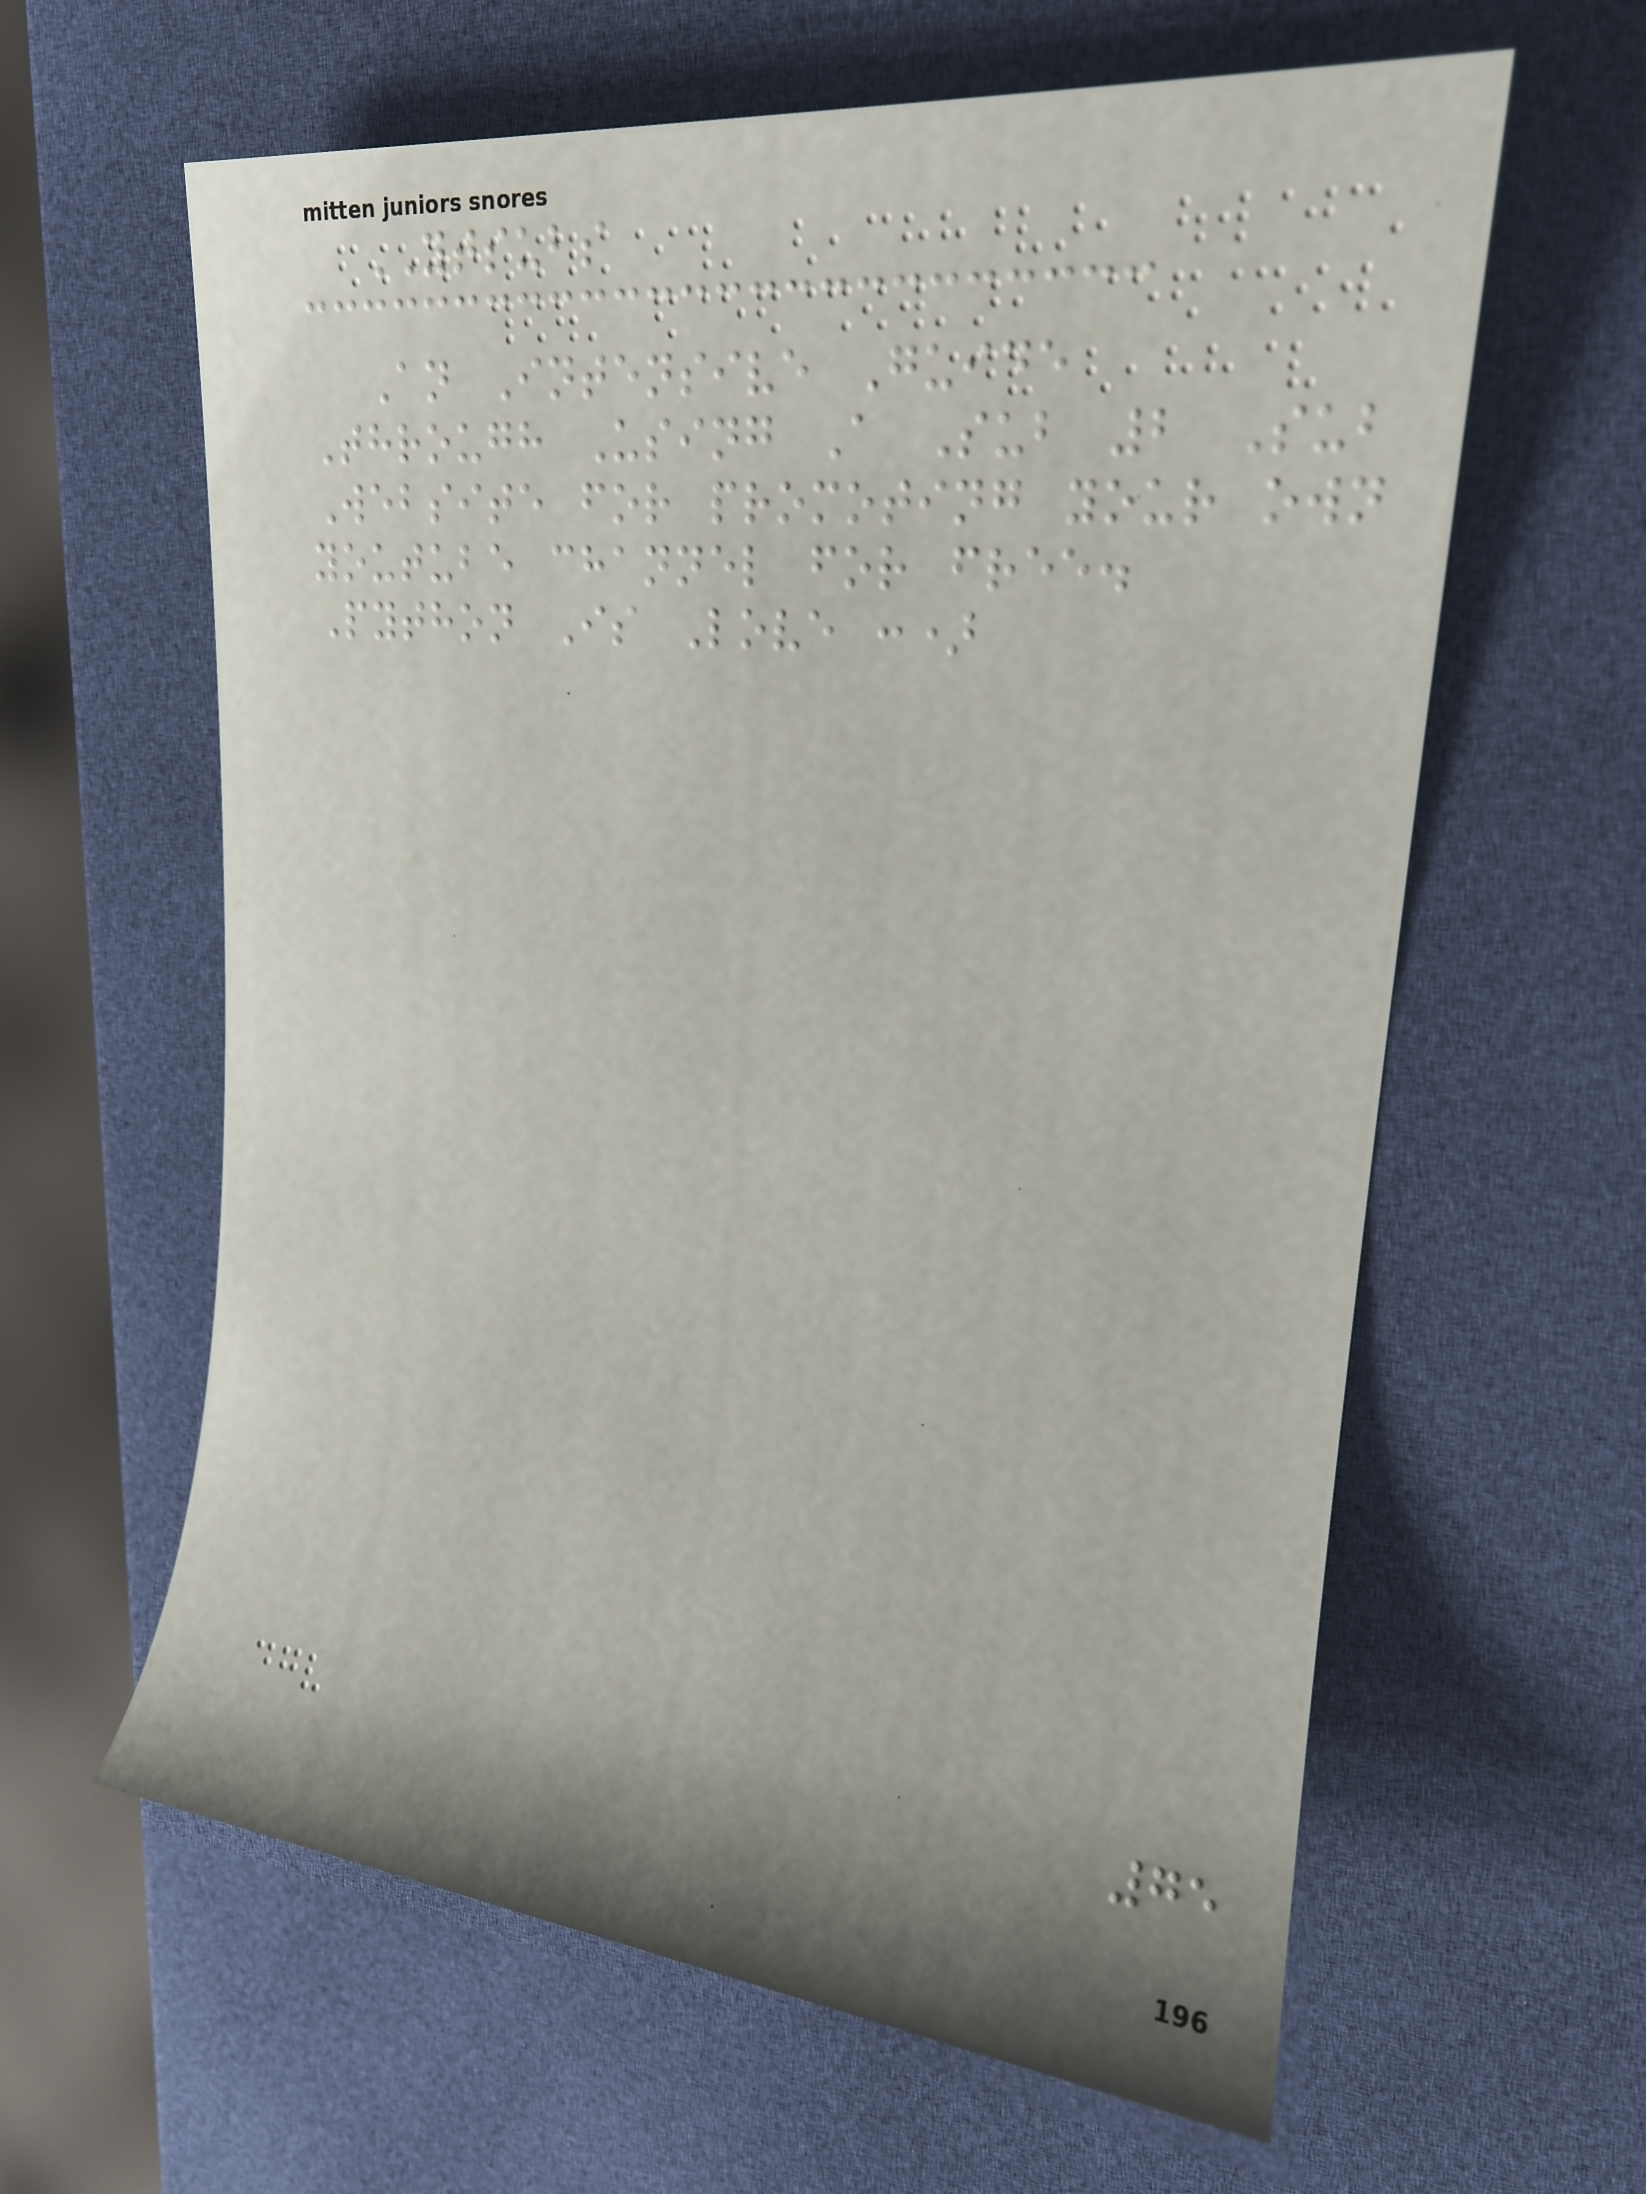YTSUBS
An Intensive Guide
Through Using A Sub 2 Sub
Website for promoting your own
youtube channel for free.
Python Is Love :)
75
